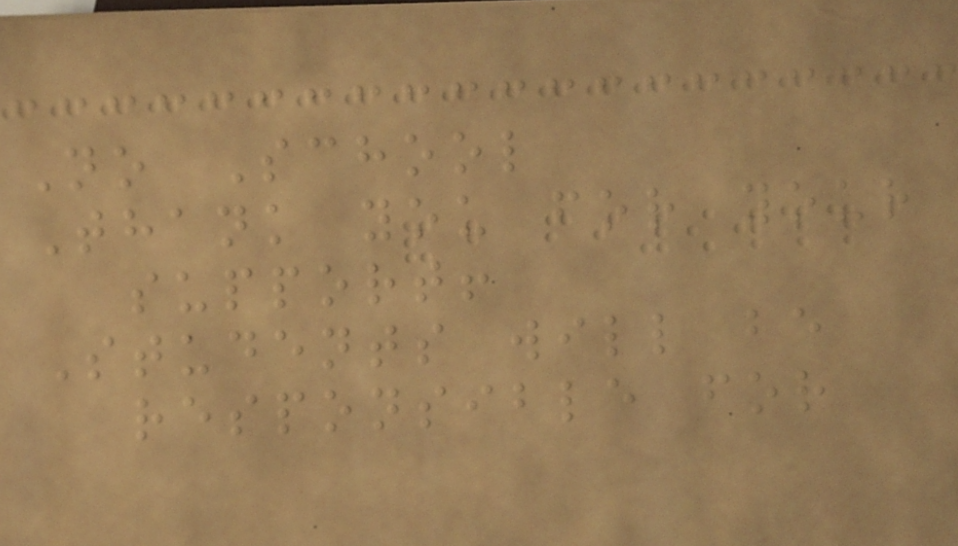No School
Thank you for your
support!
Students will be
responsible for
